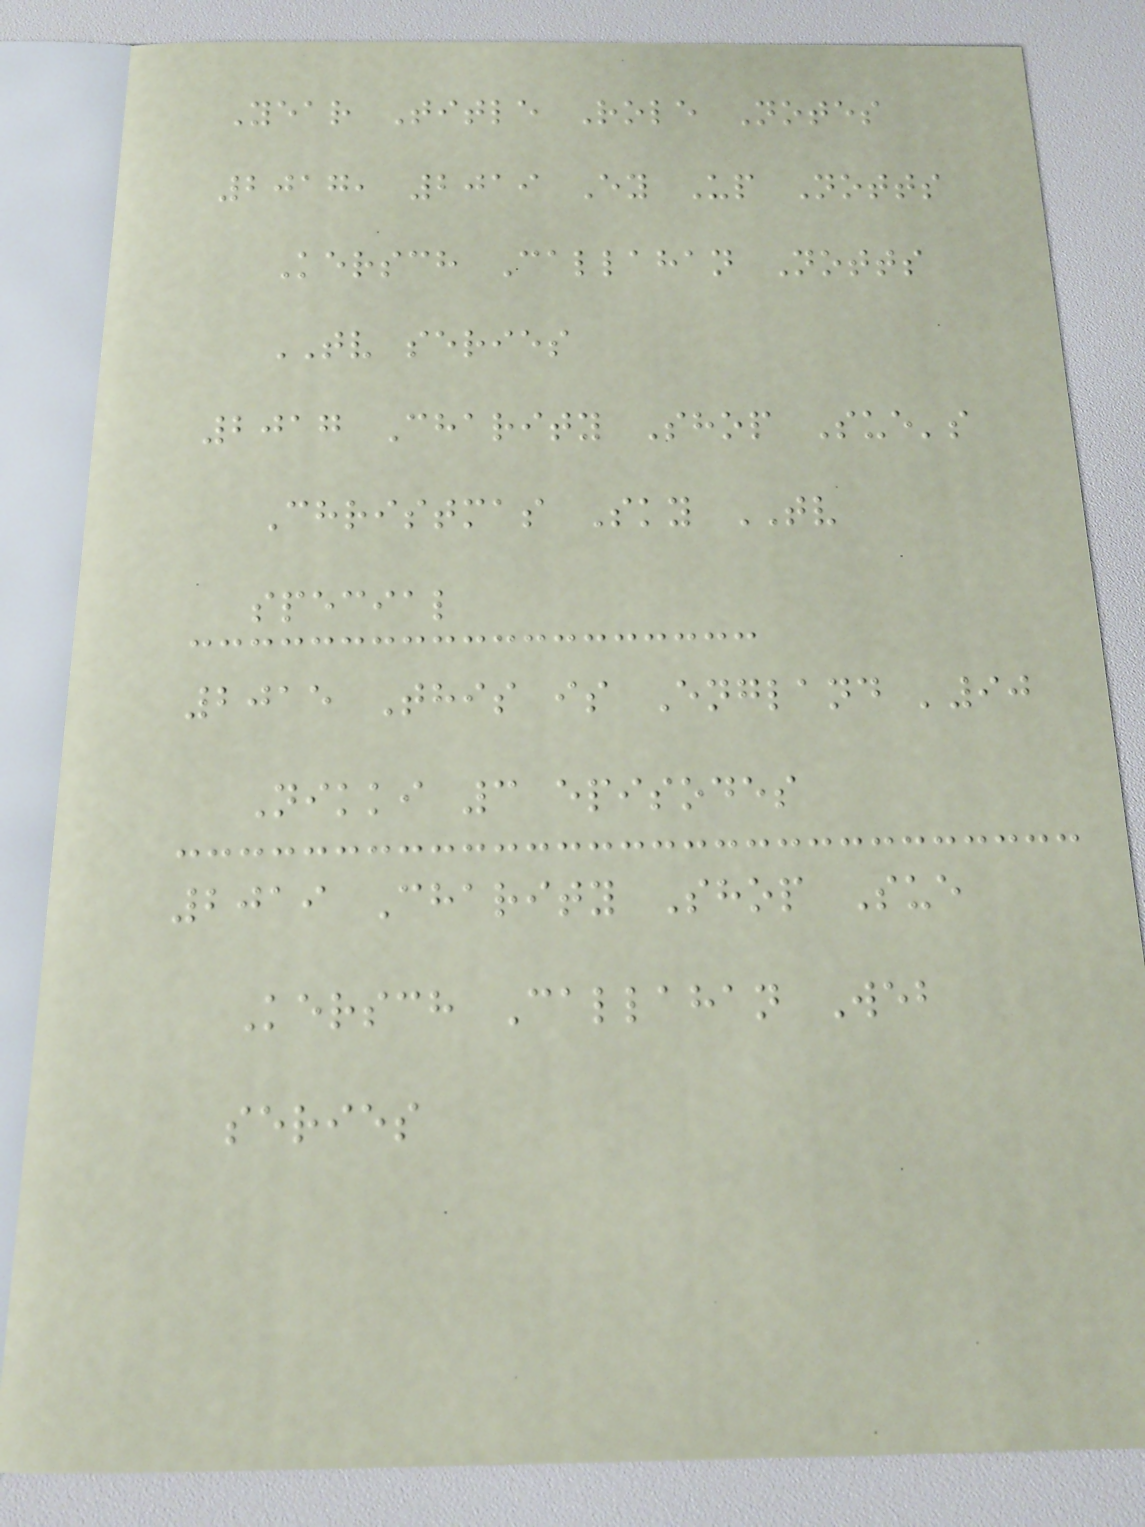Year Title Role Notes
2017, 2019 Ey Up Notts
Kersch Callahan Notts
TV series
2017 Charity Shop Sue's
Christmas Sky TV
special
2015 This is England '90
Nikki 3 episodes
2019 Charity Shop Sue
Kersch Callahan Web
series
